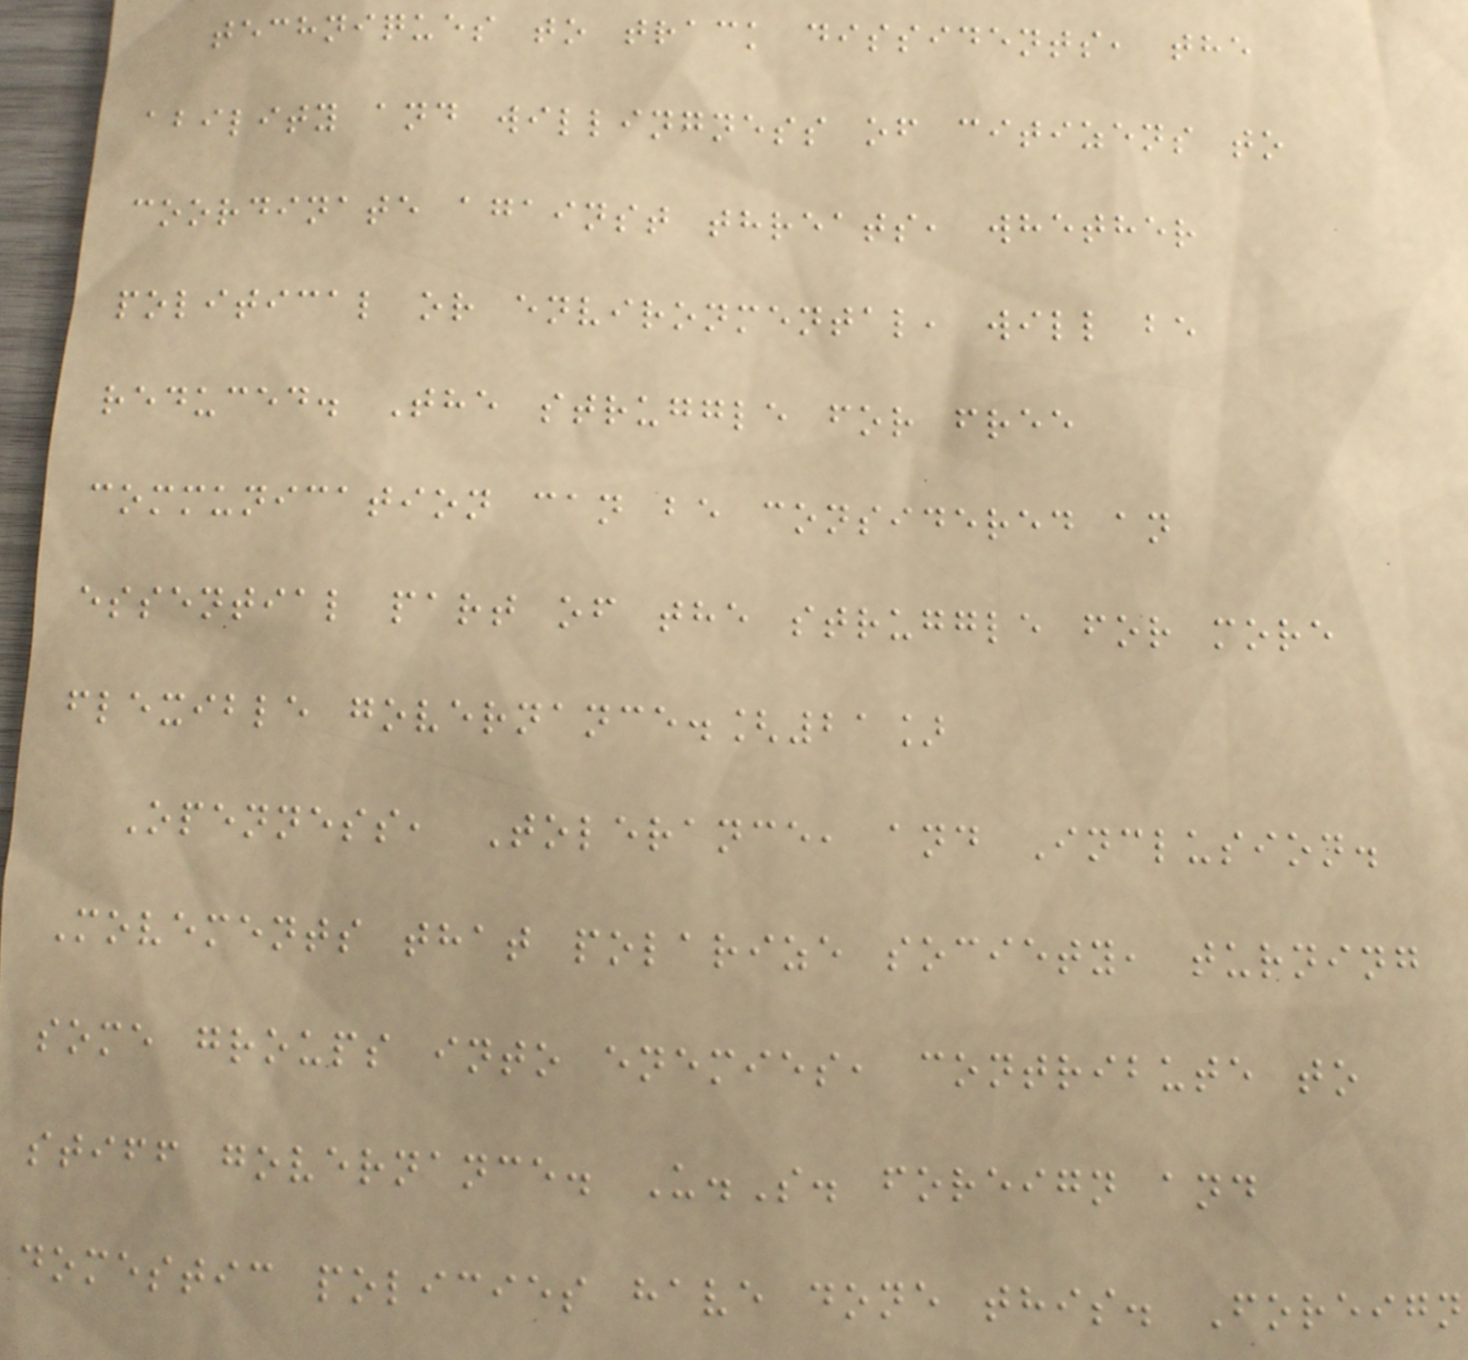techniques to track dissidents, the
ability and willingness of citizens to
coordinate against threats, whether
political or environmental, will be
reduced. The struggle for free
communication can be considered an
essential part of the struggle for more
flexible governance.[21]
Openness, Tolerance, and Inclusion.
Movements that polarize society, turning
some groups into enemies, contribute to
stiff governance. U.S. foreign and
domestic policies have done this. Foreign
